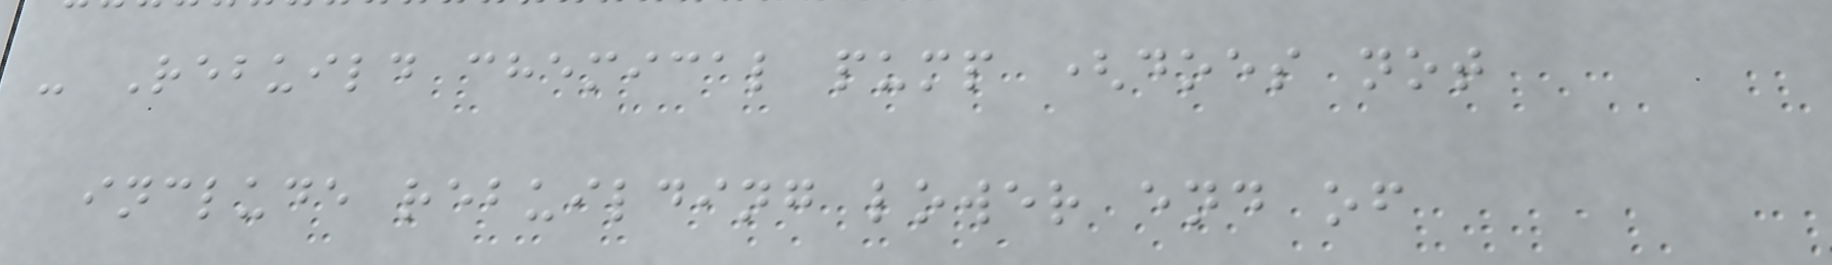- Rebuild chemical pump (does not
include rebuilding lower end of
